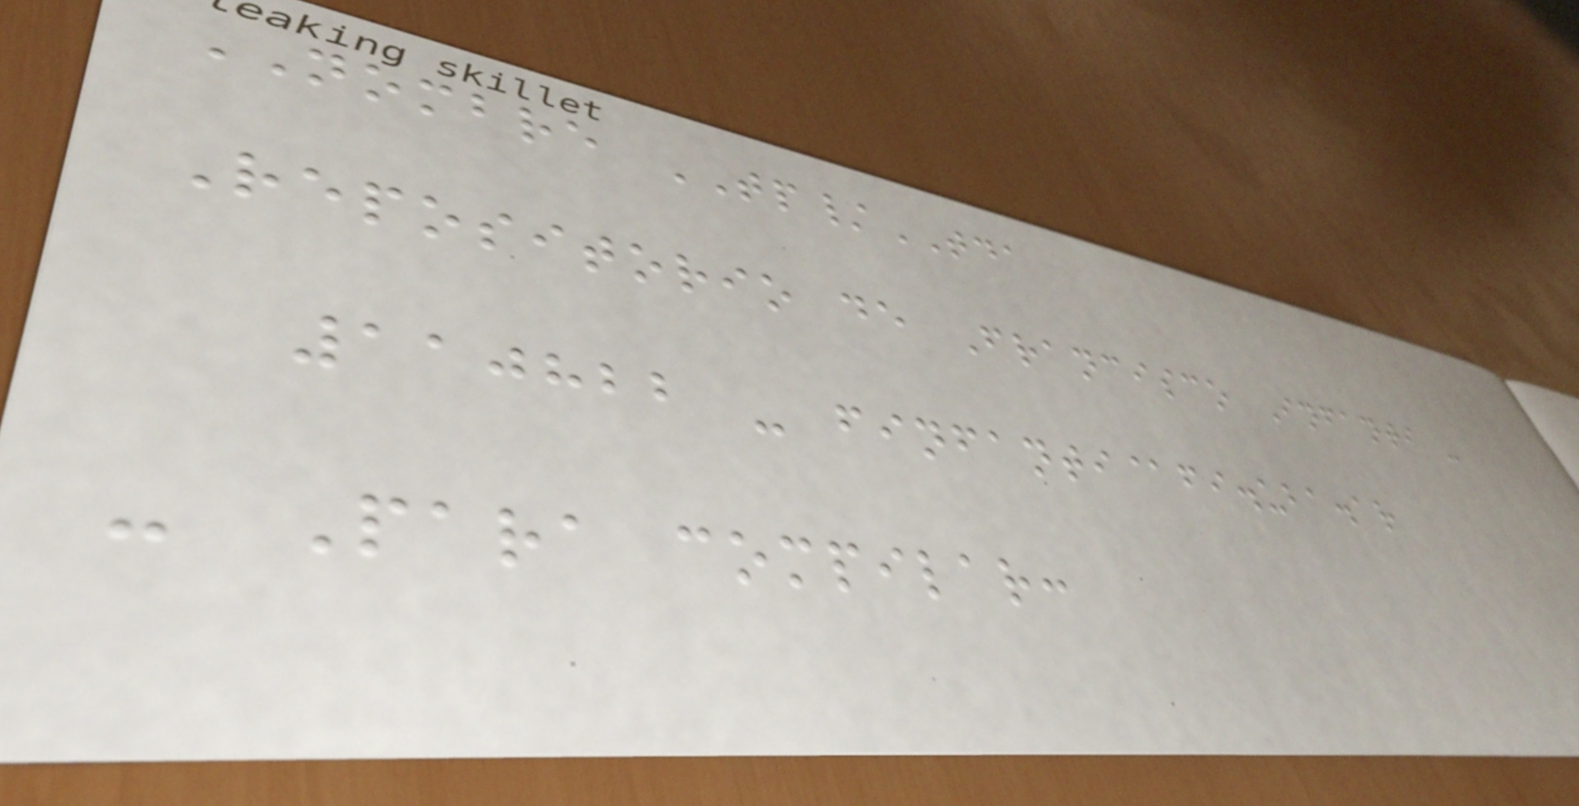NOMBRE TP/TDA
Repositorio de Francisco Infanti -
110822 - finfanti@fi.uba.ar
- Para compilar:
